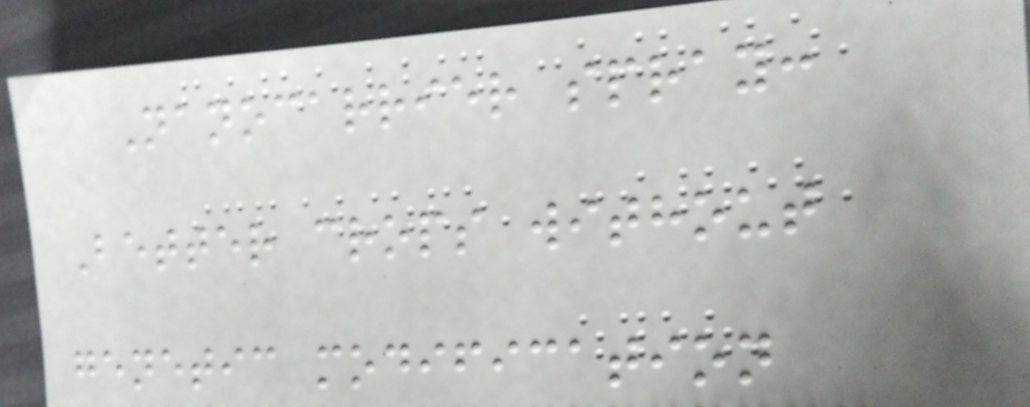Nanocarrier spray:
Better crops without
genetic modification
